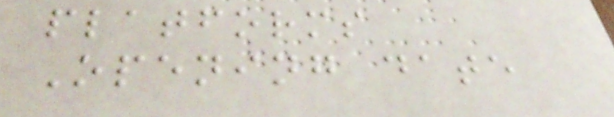platforms
Opening date
